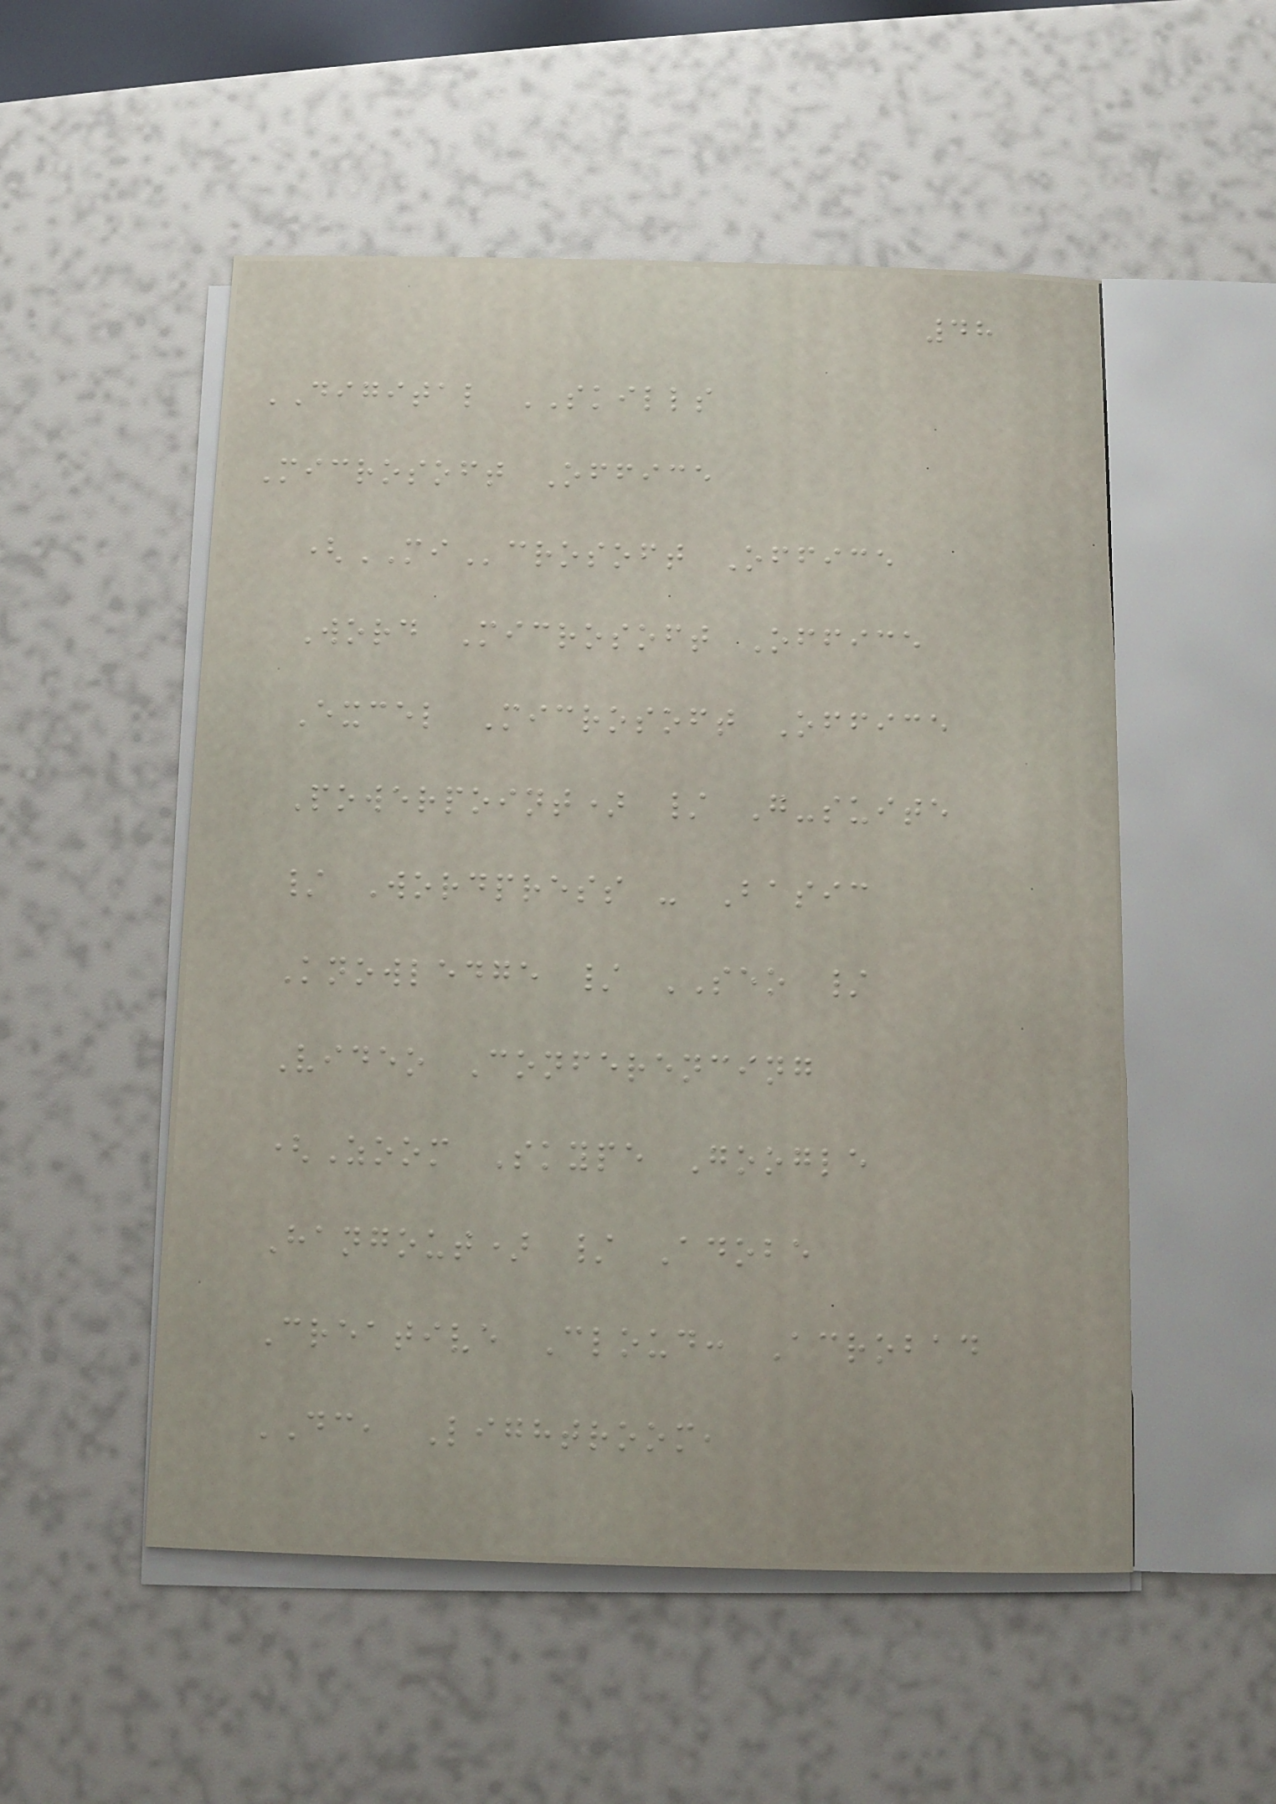48
DIGITAL SKILLS
Microsoft Office
(MIcrosoft Office
Word Microsoft Office
Excel Microsoft Office
Powerpoint) / G-suite
/ Wordpress - Basic
Knowledge / SEO /
Video Conferencing
(Zoom Skype Google
Hangout) / Adobe
Creative Cloud: Acrobad
DC, Lightroom,
